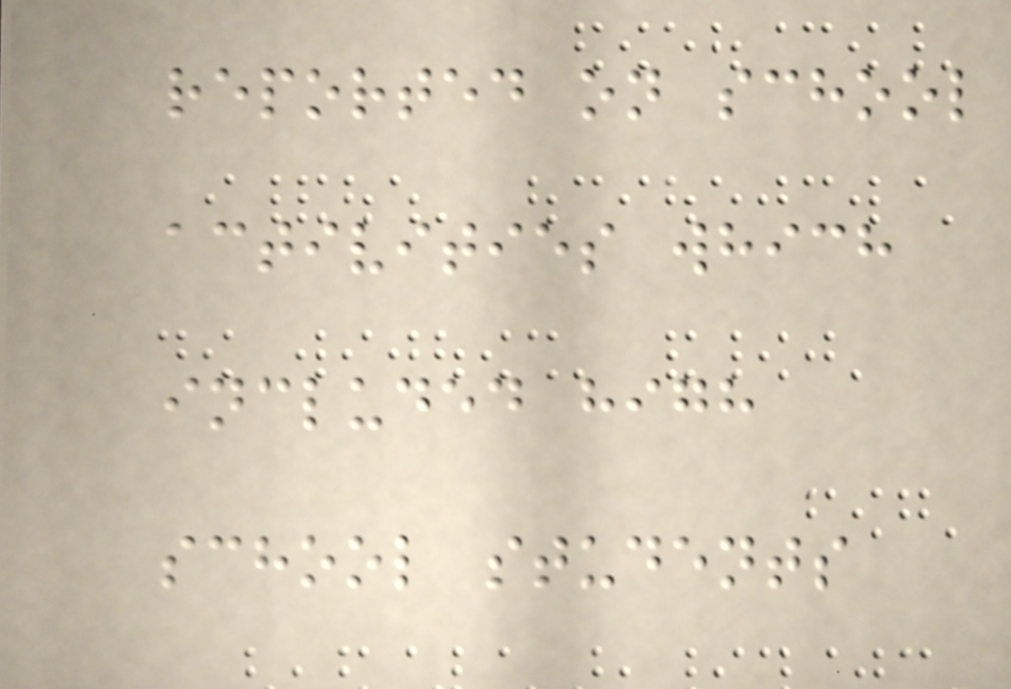reported on school
activities which
included high
school students
